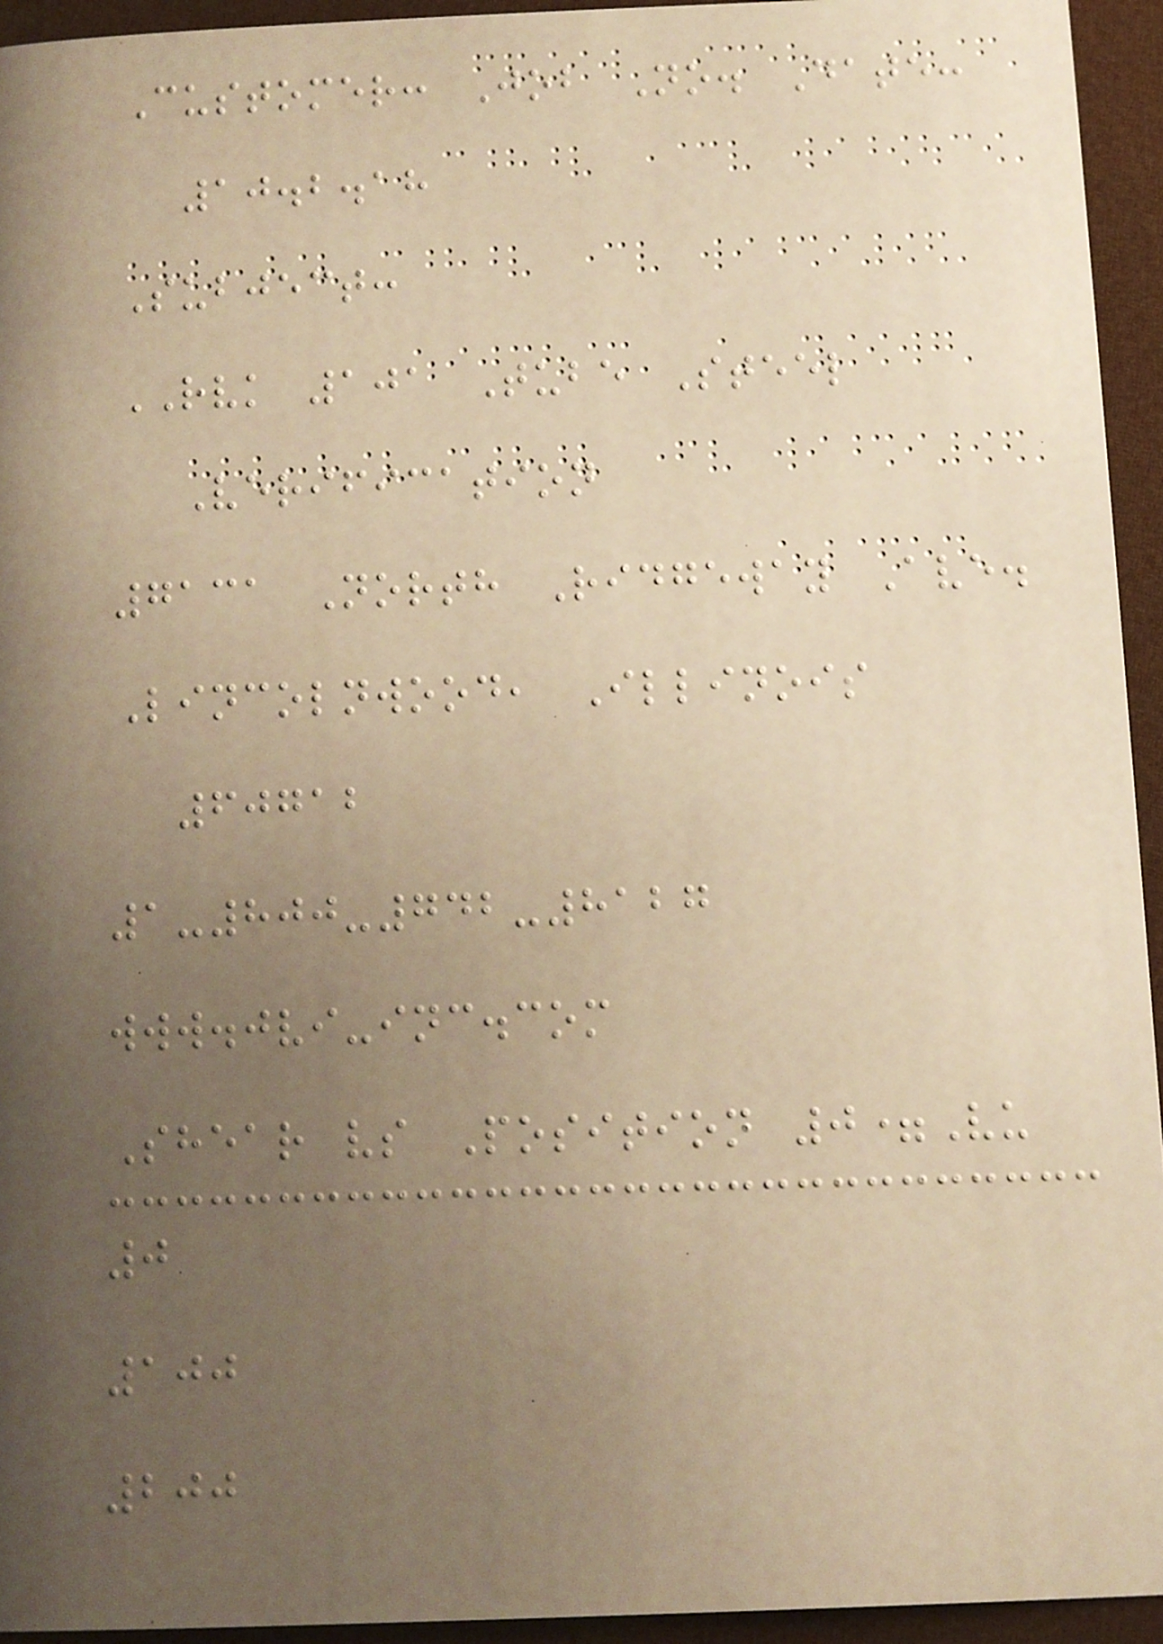Customer: Job No. Date:
10.2.18
Subject:
RVK 101 Tube Steel
Verification
7131 North Ridgeway Ave.
Lincolnwood, Illinois
60712
1-800-742-8127
www.jvi-inc.com
Shear vs Position 0=Vu
0
100
200
